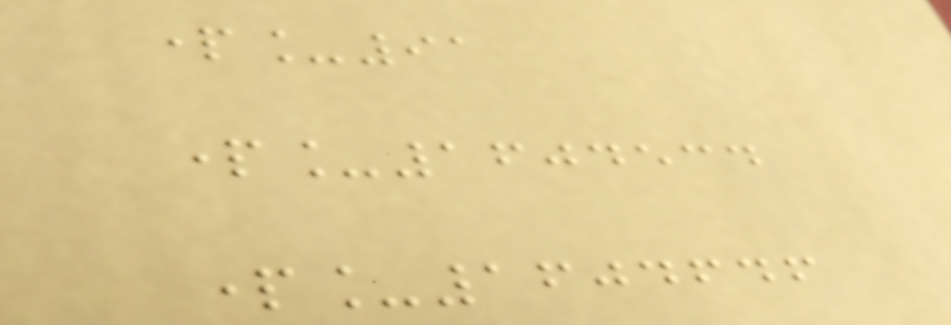part_91
part_1604534
part_1604646
